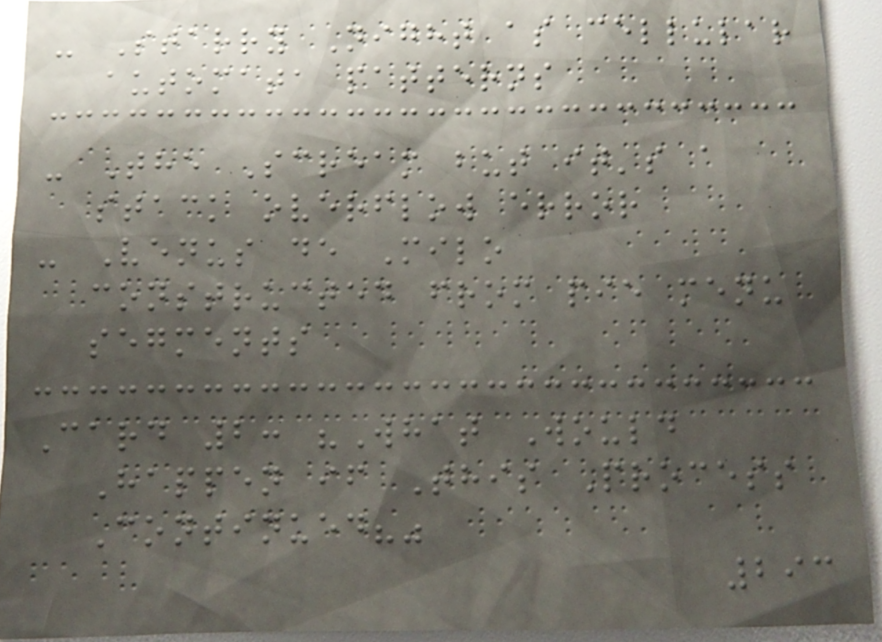- Starry Night as cellular
automata patterns
- The Scream but it's a
stack overflow error
- Venus de Milo
constructed from pie menu
segments
Card 2: "What Would
Happen if This Process
Continued?"
293
